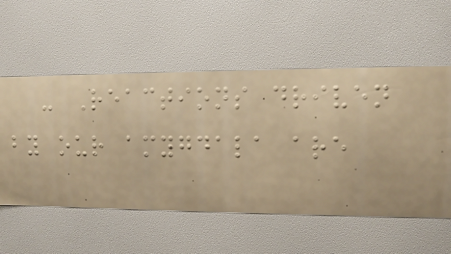- Reactions driven
by our amygdala are
